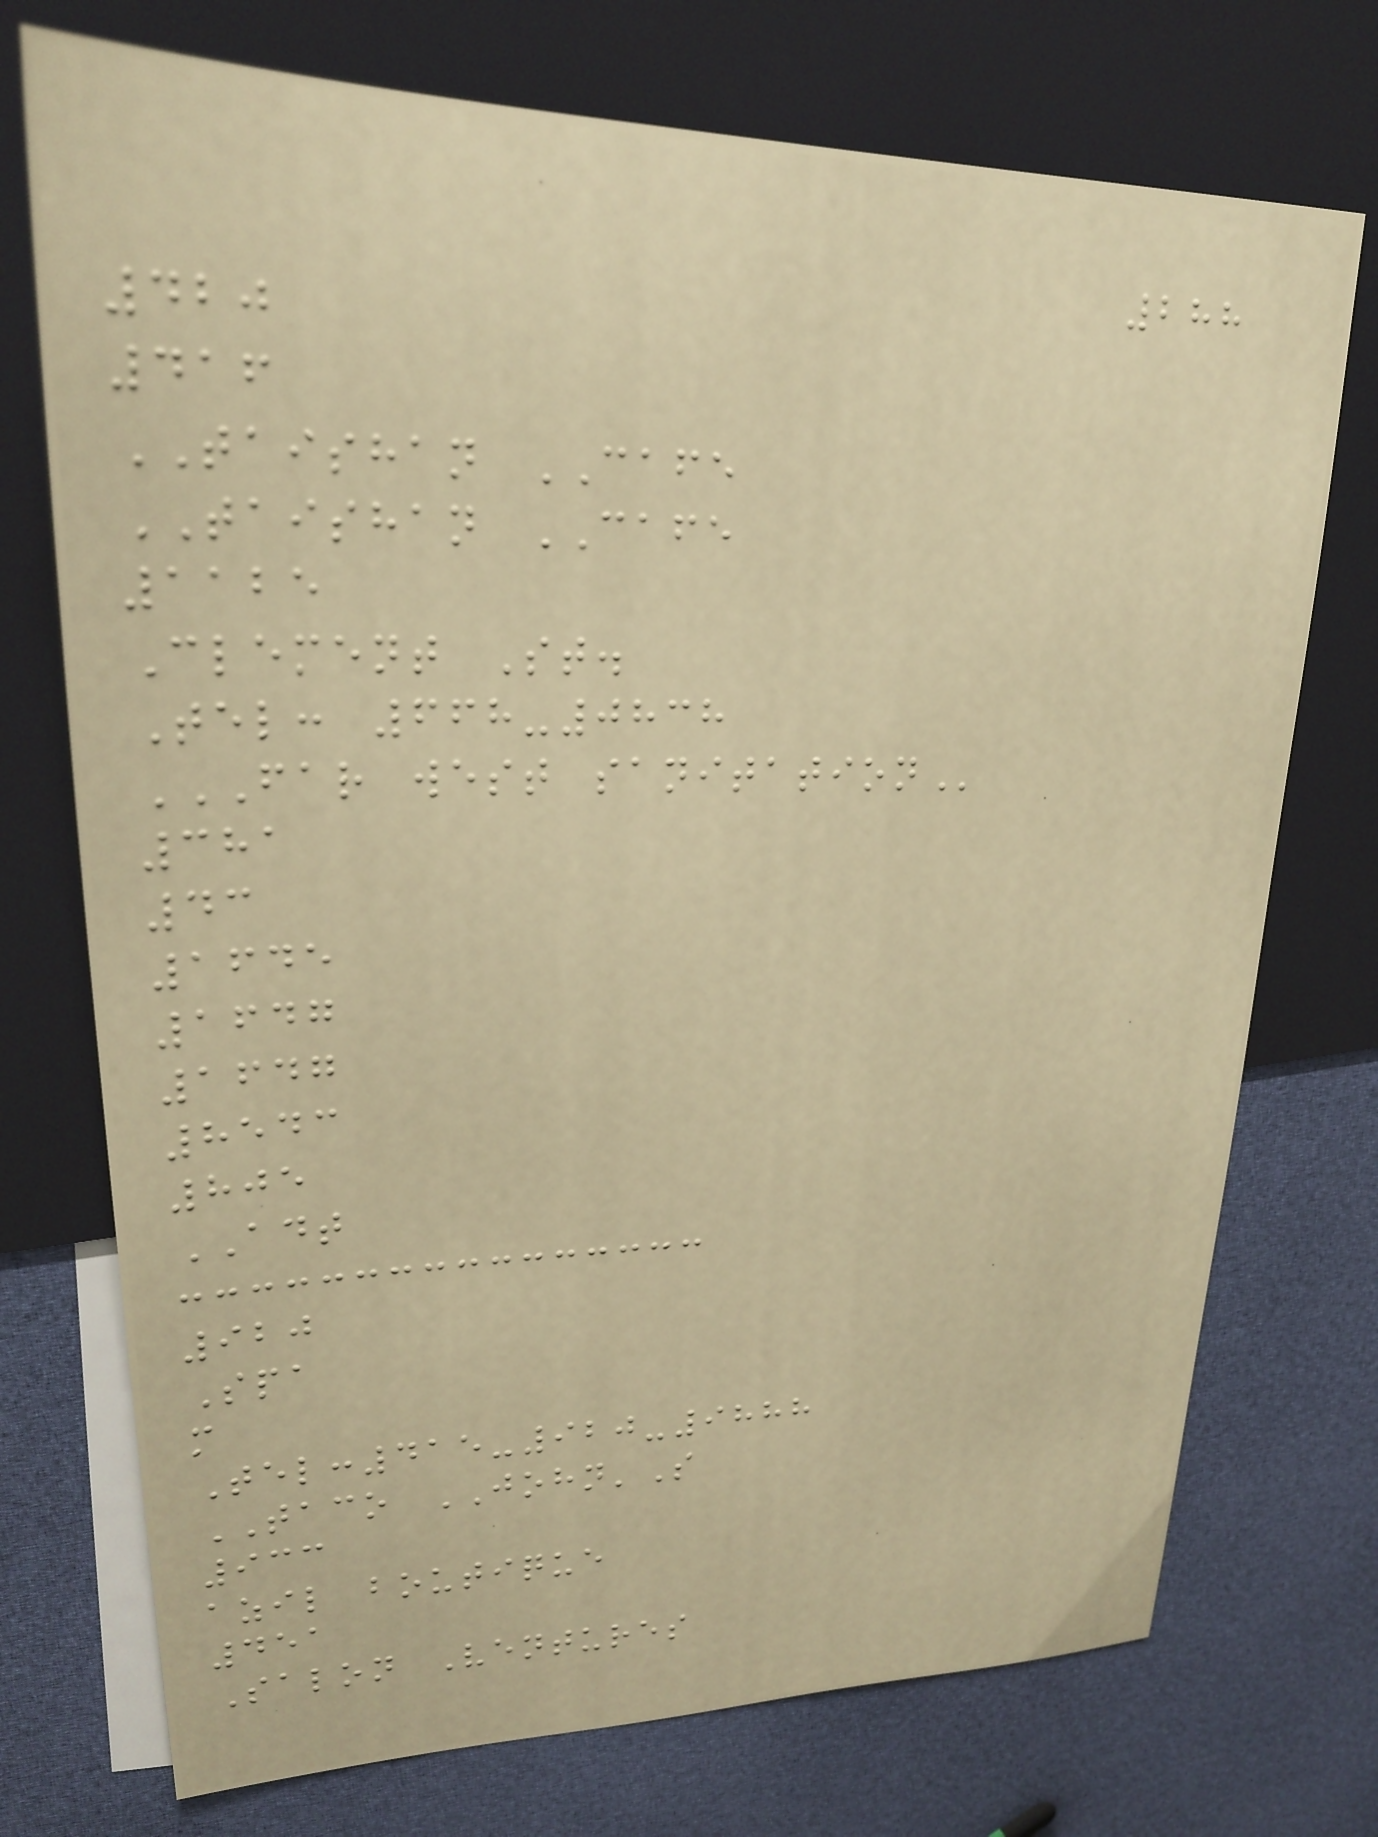288
420
416
TAISHAN CAFE
TAISHAN CAFE
1125
Clement St.
Tel: 668-0838
FAR WEST SANITATION
381
43
1645
1647
1647
8543
805
ADT
920
Spa
m
Tel:415-920-9888
TACO JOHN'S
933
azil boutique
451
Salon Ventures
